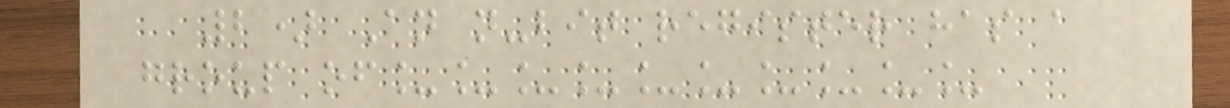2) An n-bit register has a
group of__________
